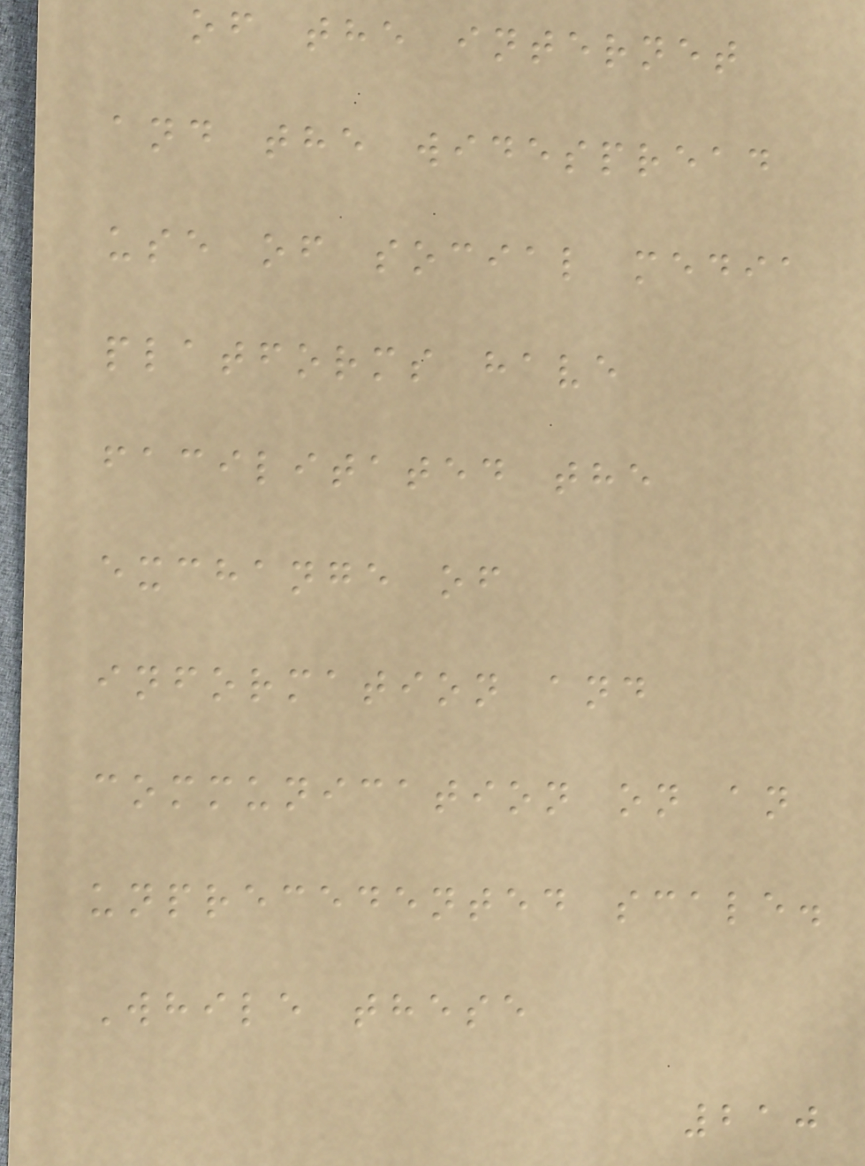of the internet
and the widespread
use of social media
platforms have
facilitated the
exchange of
information and
communication on an
unprecedented scale.
While these
210
